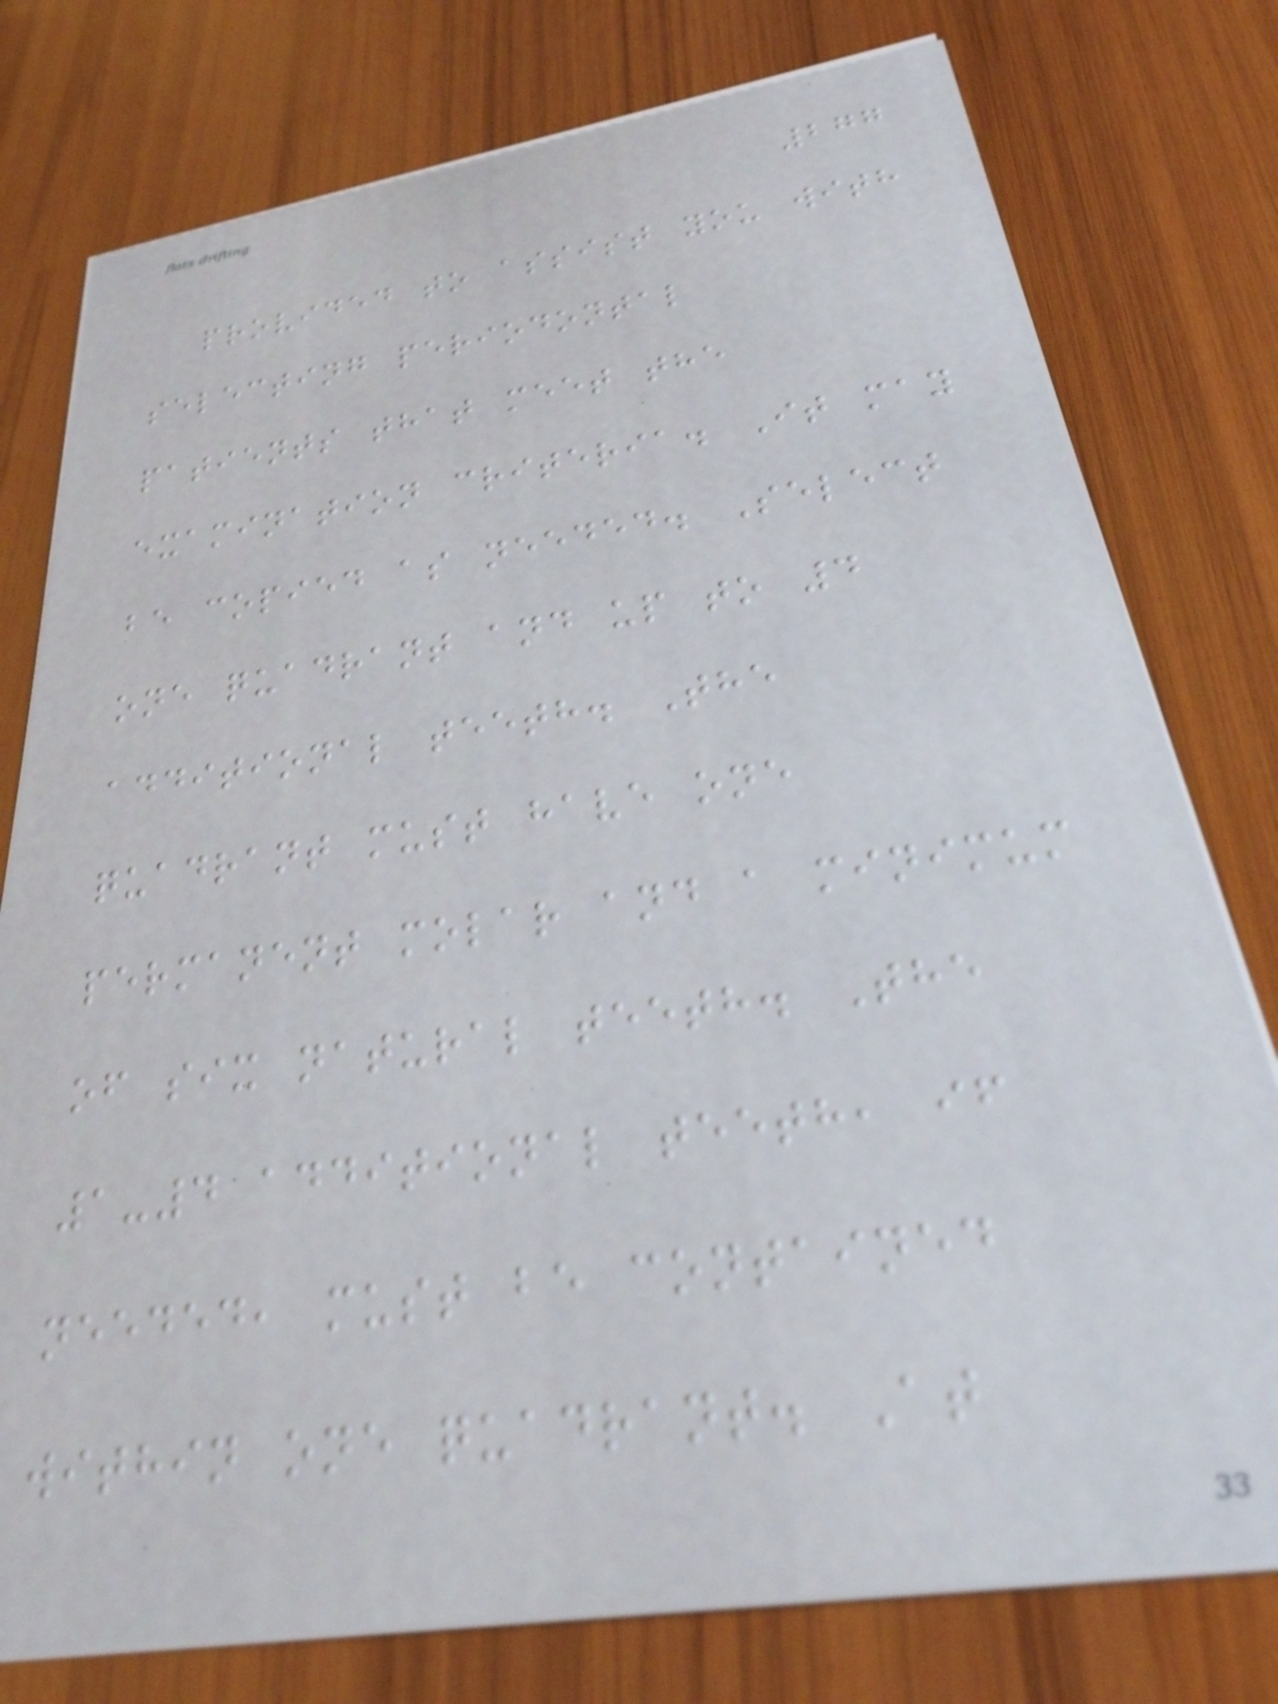277
provided to assist you with
selecting periodontal
patients that meet the
examination criteria. It may
be copied as needed. Select
one quadrant and up to 4
additional teeth. The
quadrant must have one
permanent molar and a minimum
of six natural teeth. The
1-4 additional teeth, if
needed, must be contained
within one quadrant. At
